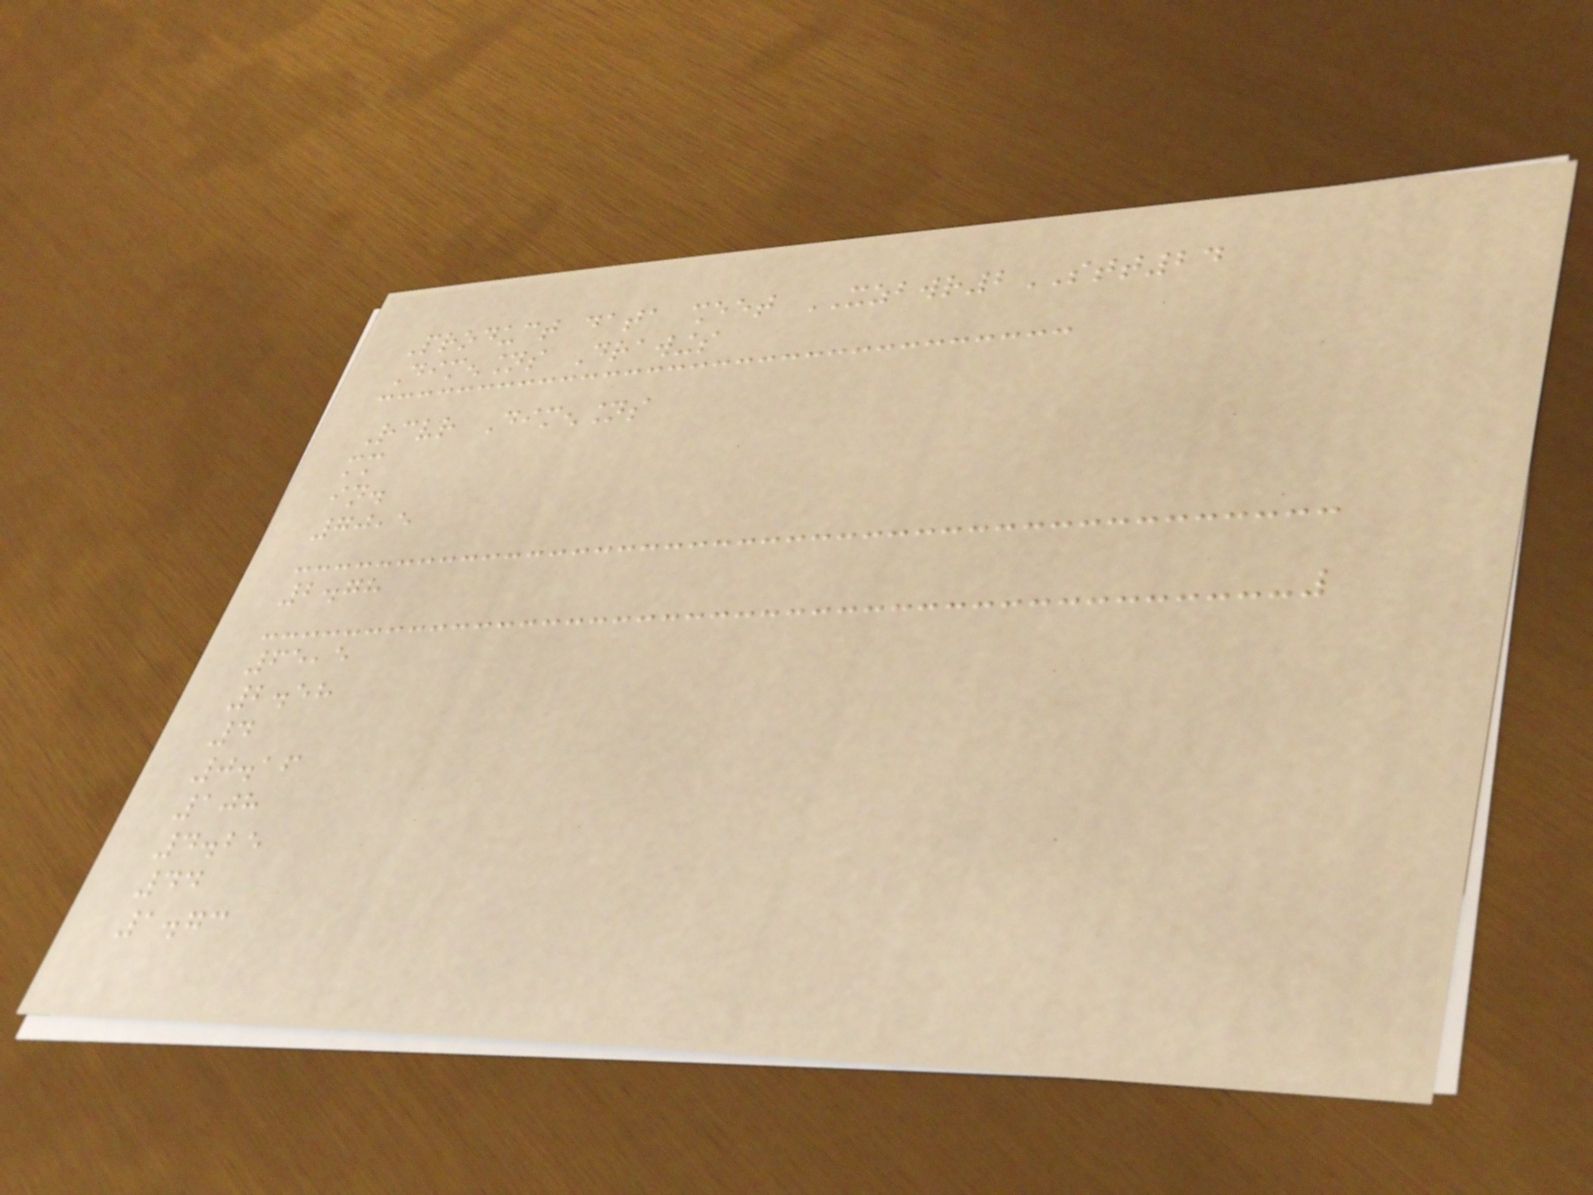Product data sheet XZBWR2STT24
Dimensions Drawings
Receiver Dimensions
mm
in.
70,5
2.78
65,5
2.58
4
0.16
108
4.25
44
1.73
